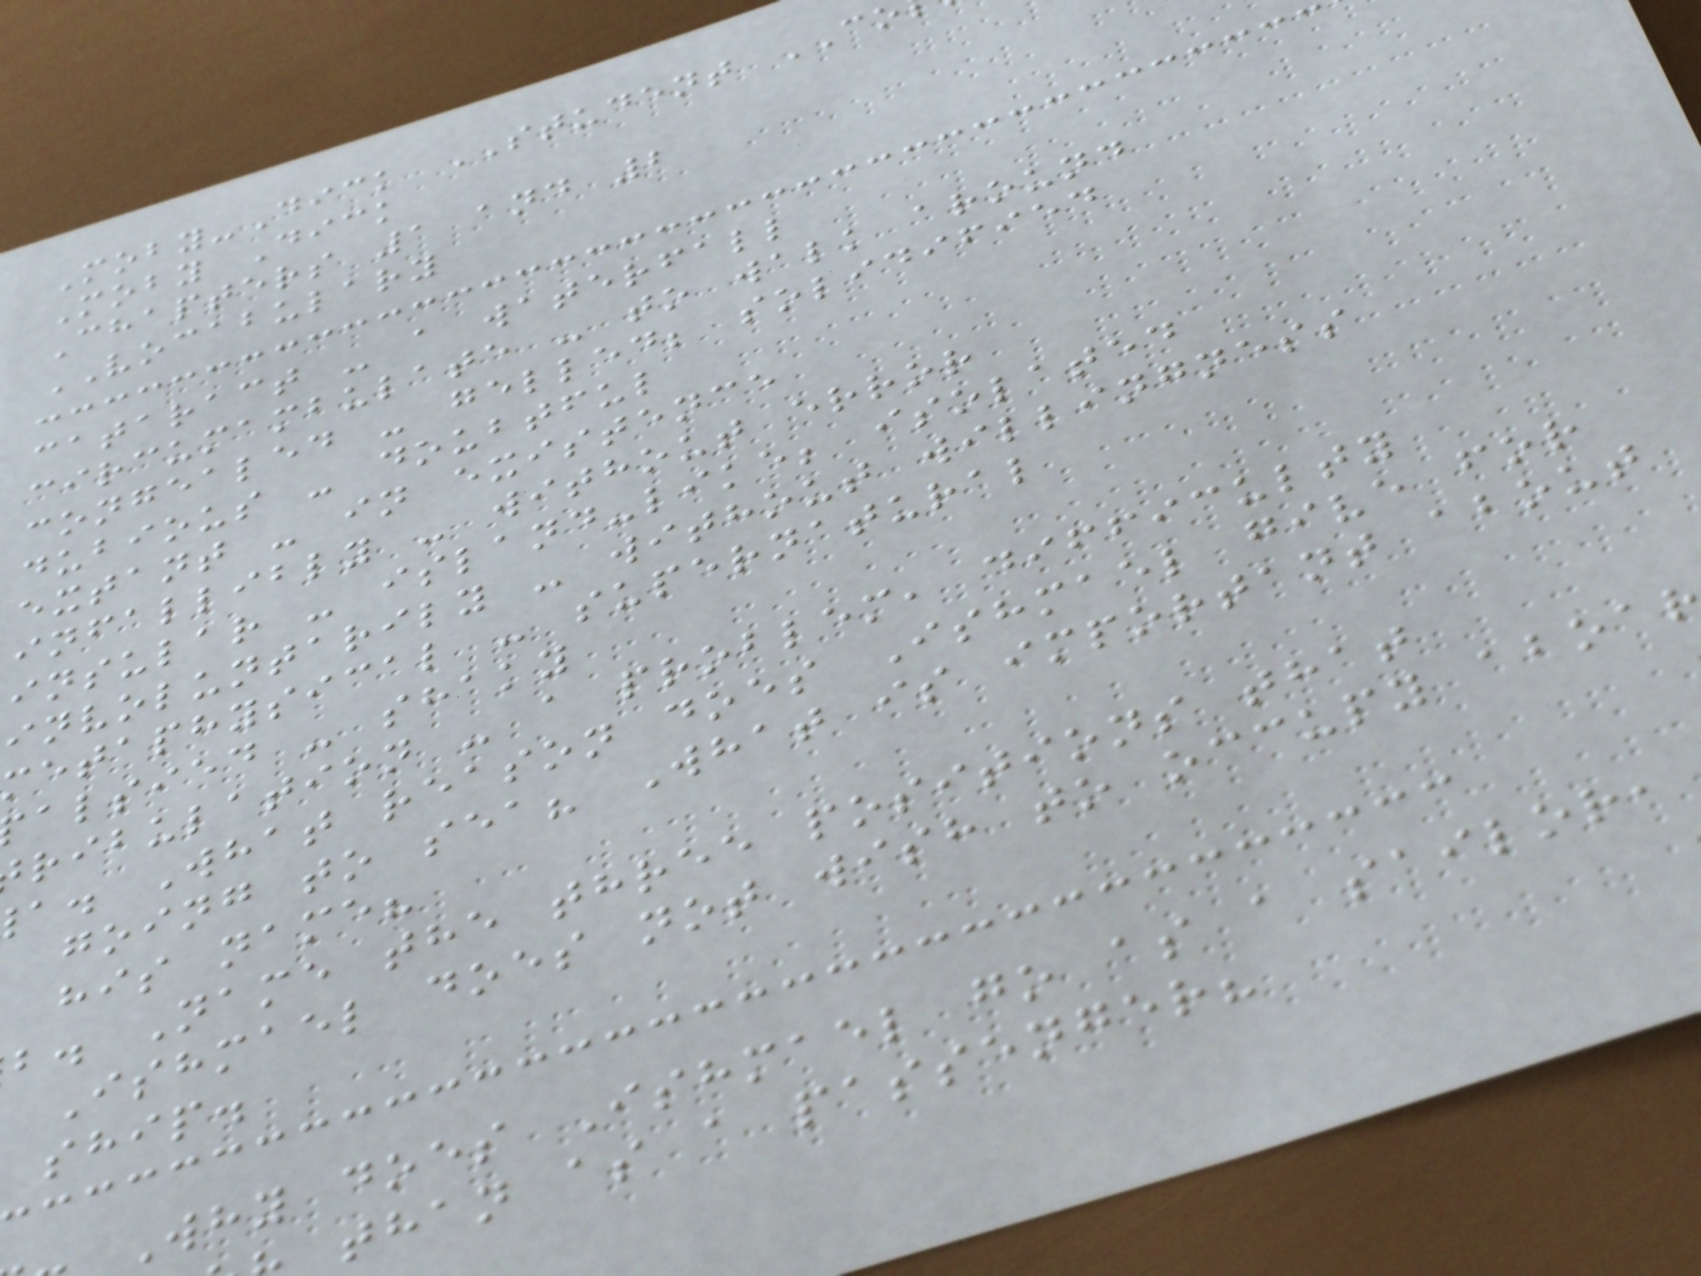Moby-Dick STUDENT CO
Moby Dick
Chapters 1 and 2
VOCABULARY
cataract - a waterfall
circumambulate - to walk around
congealed - gelled; solidified
dubious - doubtful
extant - in existence
infallibly - without error
insular - island-like; isolated
involuntarily - without willingness
metaphysical - supernatural
alsied - shaky
ribulation - a problem, difficulty
a. What reason does Ishmael give for
going to sea? What is important about
his name?
b. Name the three positions that
Ishmael does not wish to occupy aboa
ship.
Why does Ishmael go as a sailor,
than as a passenger?
